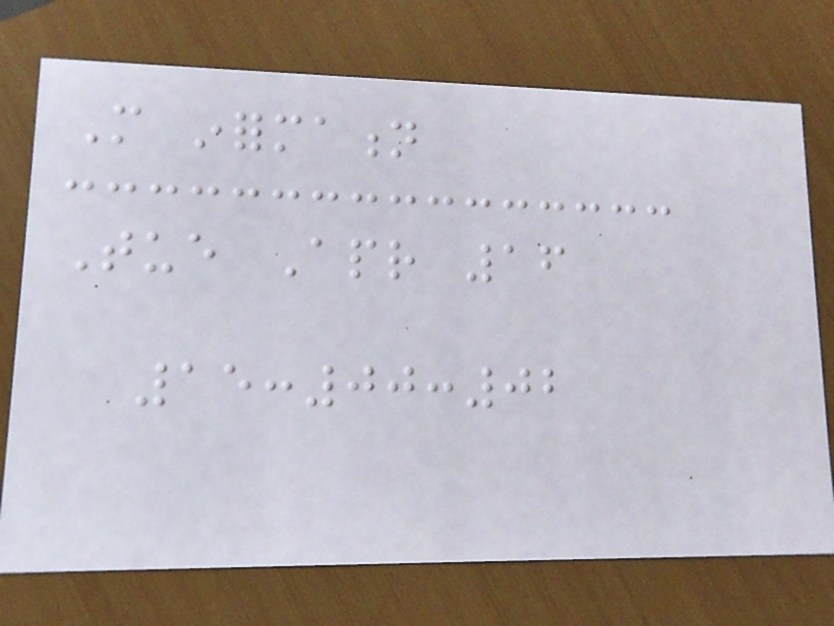More information
Tue Apr 16
15:00:02
